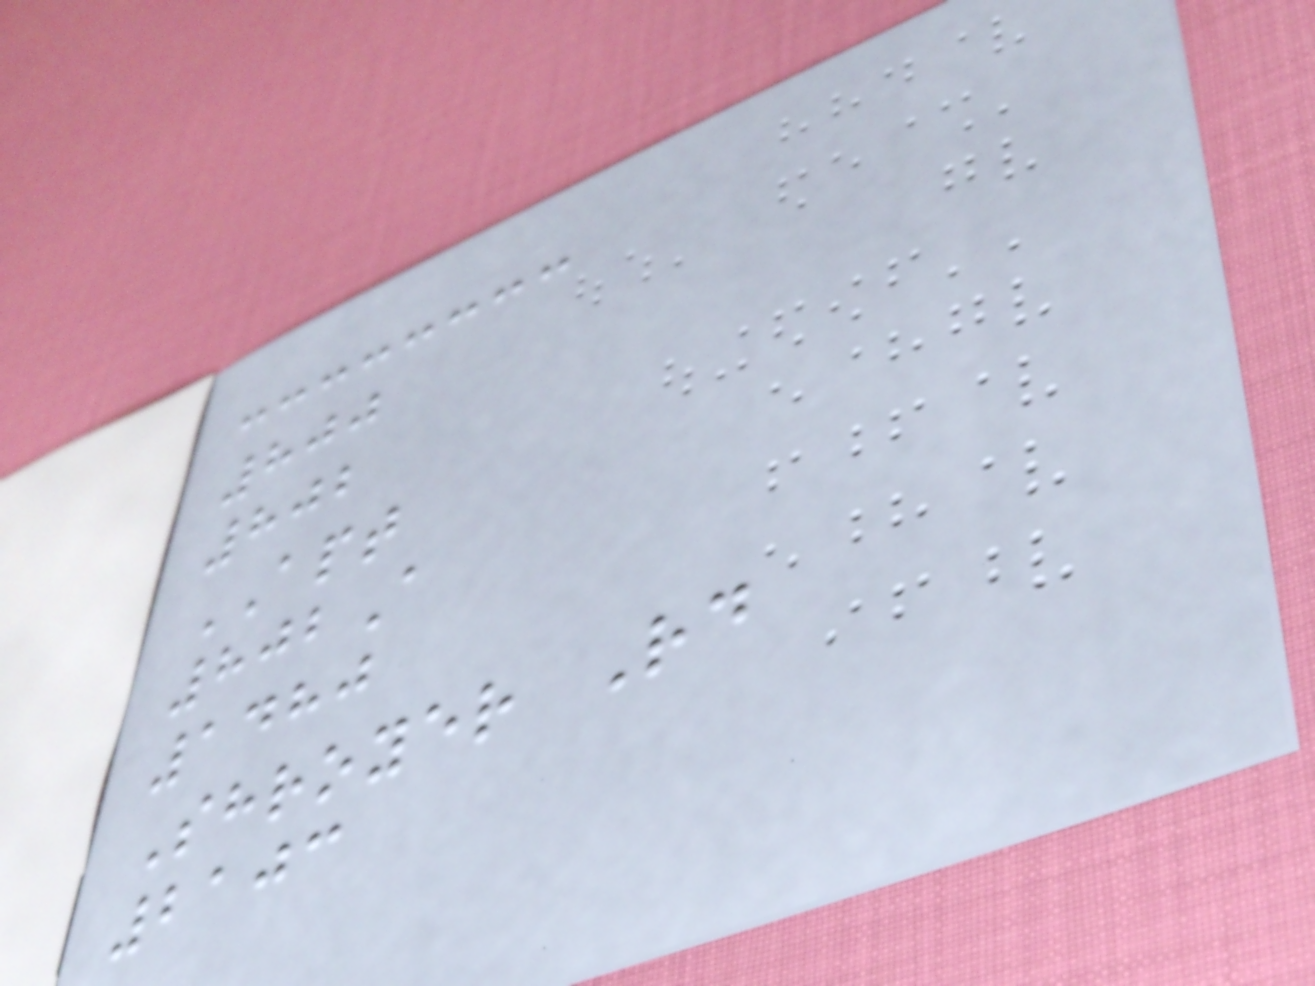800
802
APT
802A
1480
Shroyer Rd
2103
